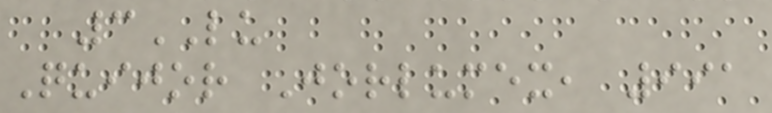3LU
Quijor Jorlumex, 991
